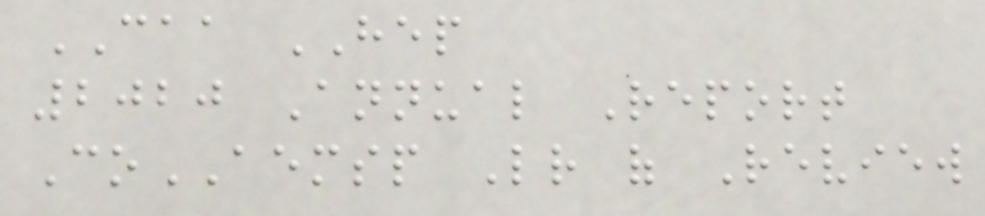CAA HEP
2020 Annual Report
CoAEMSP Letter of Review
